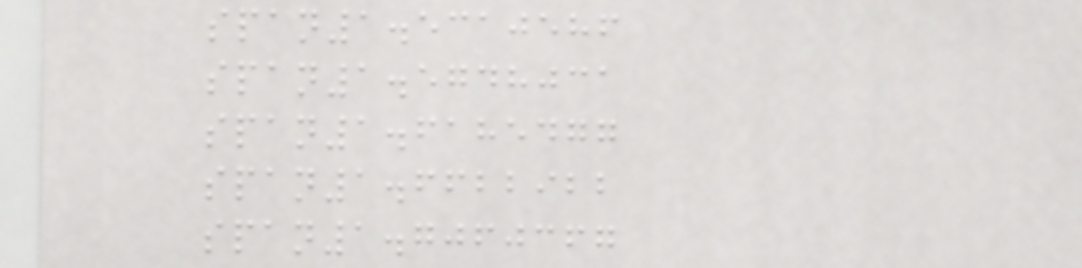span1.5310586
span1.5748031
span1.6185477
span1.6622922
span1.7060367
